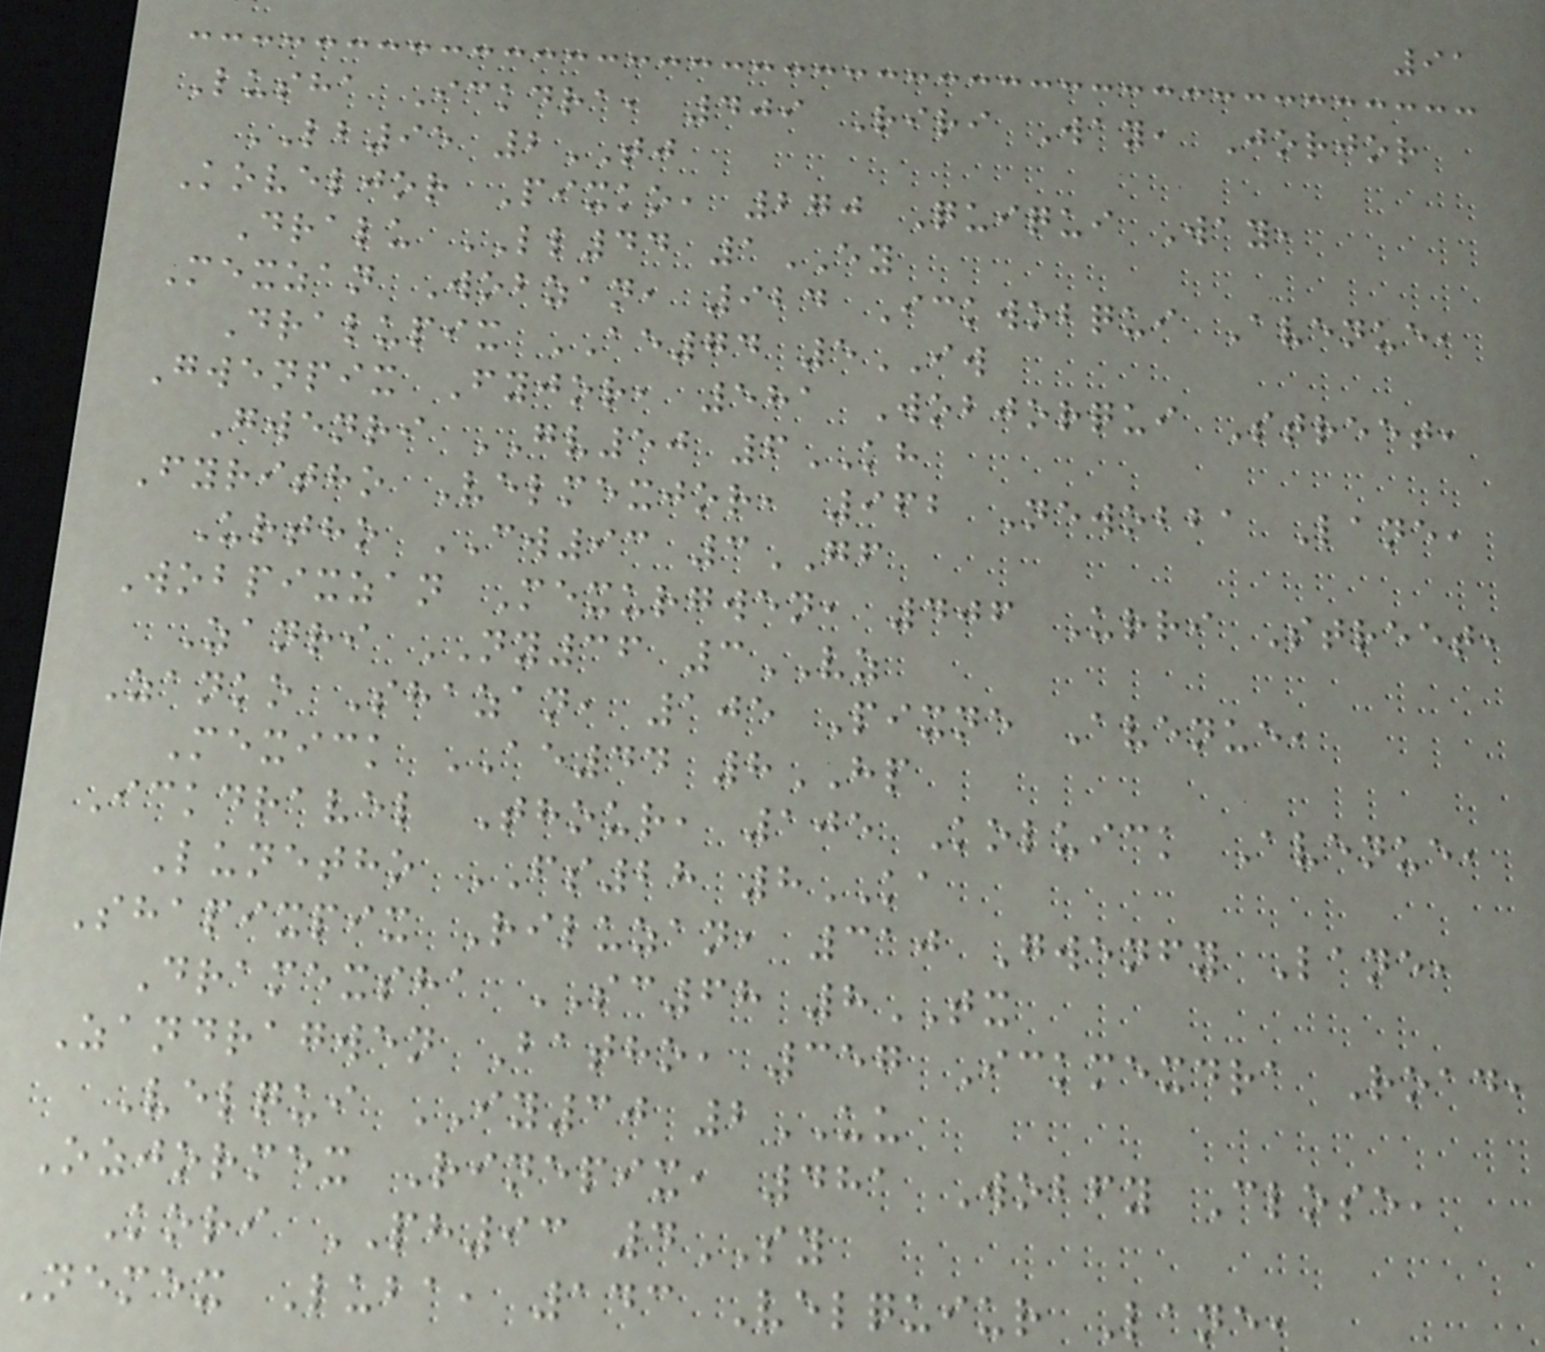91
Lusha Ickdra, 409 Riri Way, Jorjor
LB95 2TJ
Koveljor Pixko, 270 Quiqui Way,
Dralu LL44 1EY
Mexzan Wobzan, 924 Ickwobqui Avenue,
Dralupix AE74 5IW
Gwenpix Fyjor, 581 Wobjorqui Street,
Gwenri GV50 6KH
Fyritho Velmexjor, 962 Newobba Lane,
Urtho CW93 3GF
Wobpixzan Mexurgwen, 406 Urri Street,
Zanri NY36 3VZ
Zanko Shazan, 105 Pixne Avenue,
Mexick AE44 8HP
Ickdravel Thour, 105 Koluick Avenue,
Lunetho FS28 8KA
Shapixpix Riluzan, 310 Gwenfy Lane,
Dramexsha SC68 8TX
Zandragwen Batho, 357 Ickmexdra Road,
Velqui IY30 2UU
Ozjormex Rinepix, 481 Wobfy Close,
Kori PH93 4SY
Nemex Luba, 143 Velquiur Lane,
